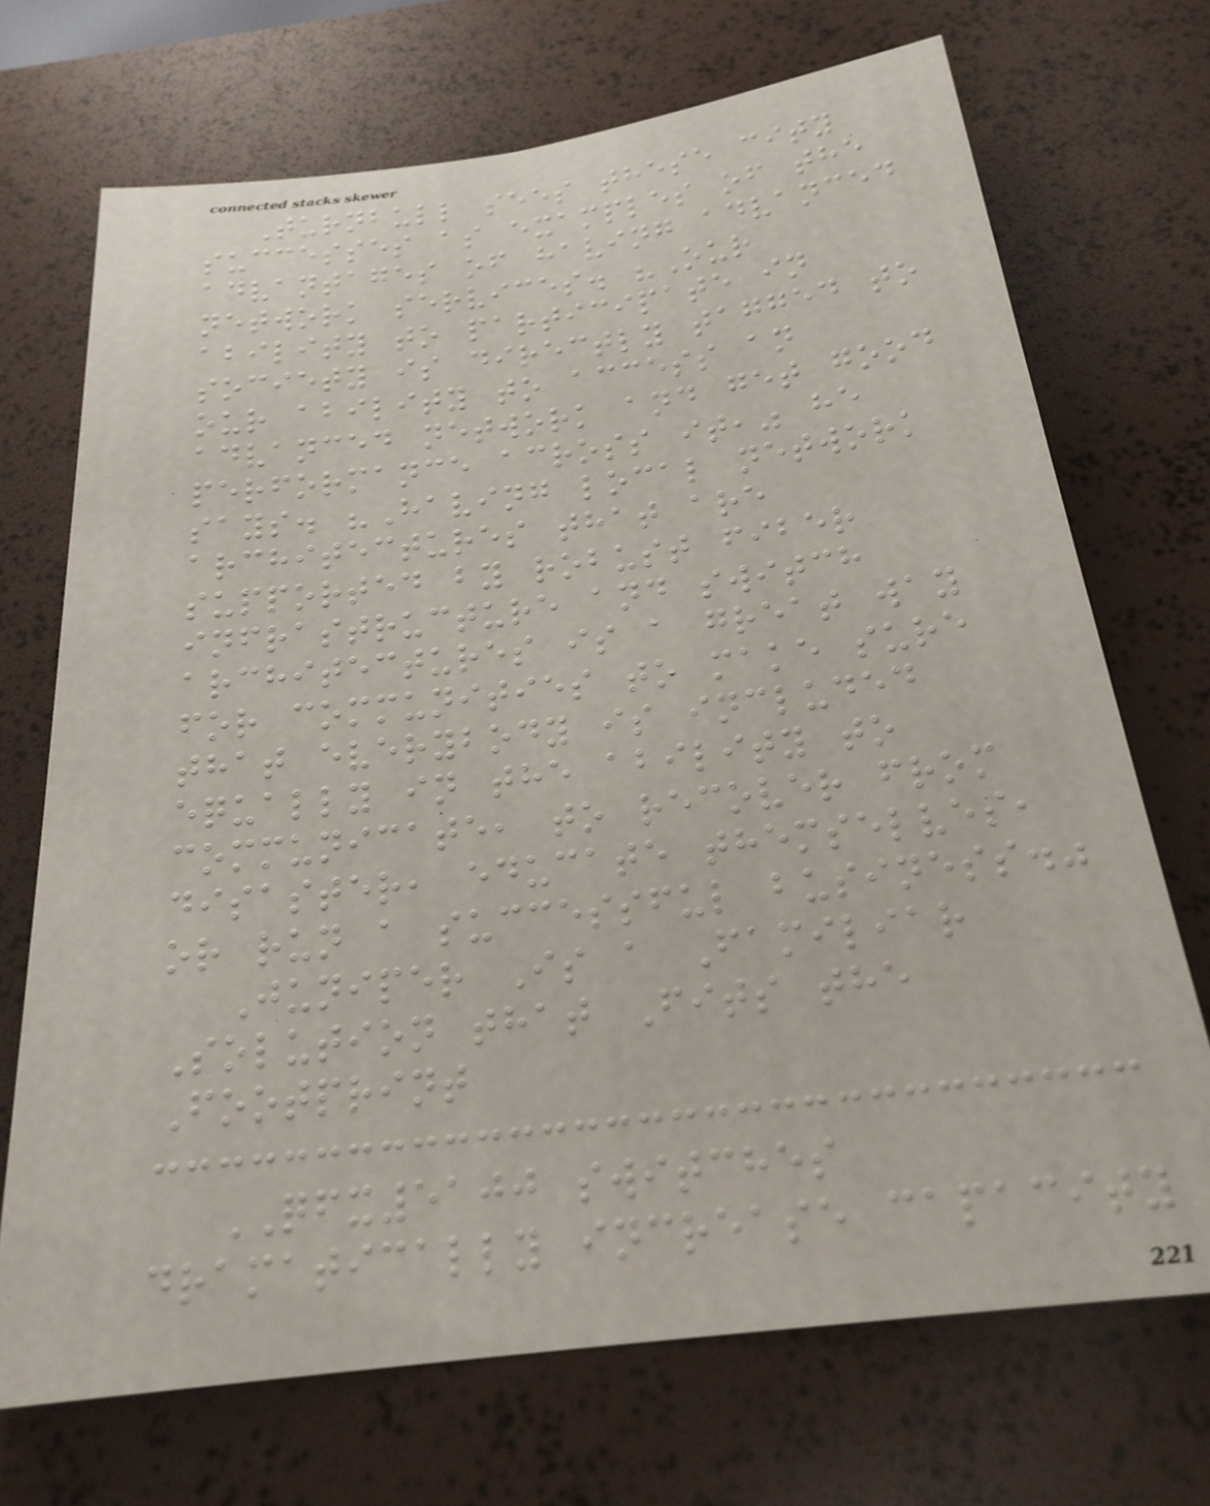Turnbull sees these city
successes as examples of the
advantages of having advanced
network services. "Our
ability to participate in
society is directly tagged to
our ability to access an
advanced network and get good
performance across it," he
says. "Having local network
architectures that are
supported by robust fiber
infrastructure and switch
architectures is a great way
for communities to make sure
that everybody is included
equally in the ability to
communicate, to recover from
disaster, educate themselves,
or run a successful business."
Juniper Is a Familiar
Solution that Fits the
Footprint
QFX5100 switches
dramatically increase capacity
